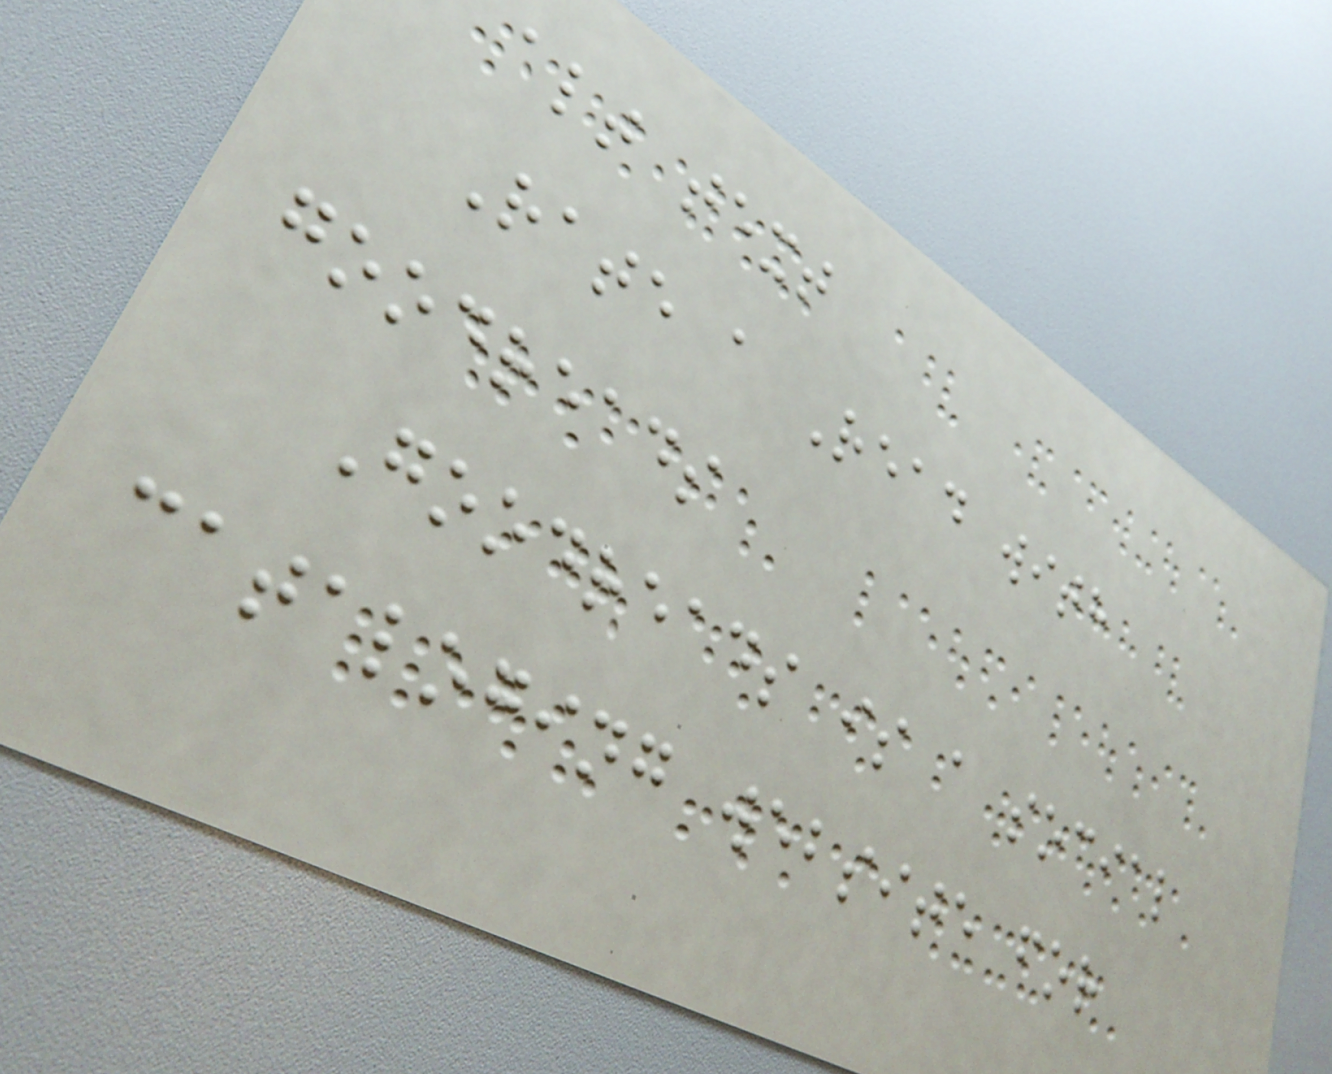alt text
Rate a Read with
goodreads
Goodreads is a social
cataloging website for
